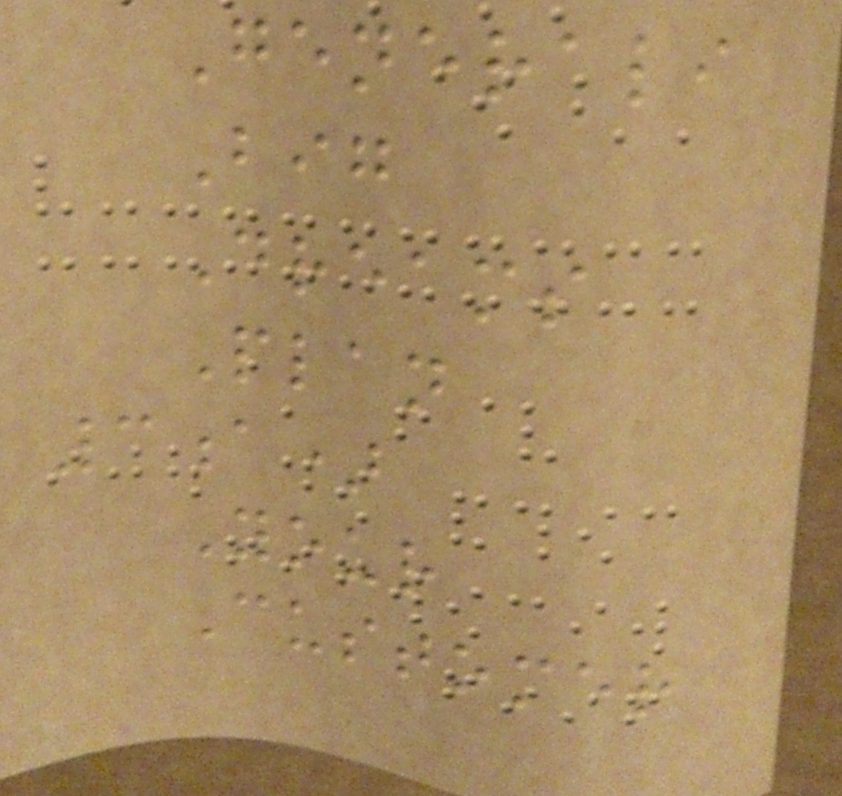Generali
Big
Dreams
Plan
3a)
Your
Customer
